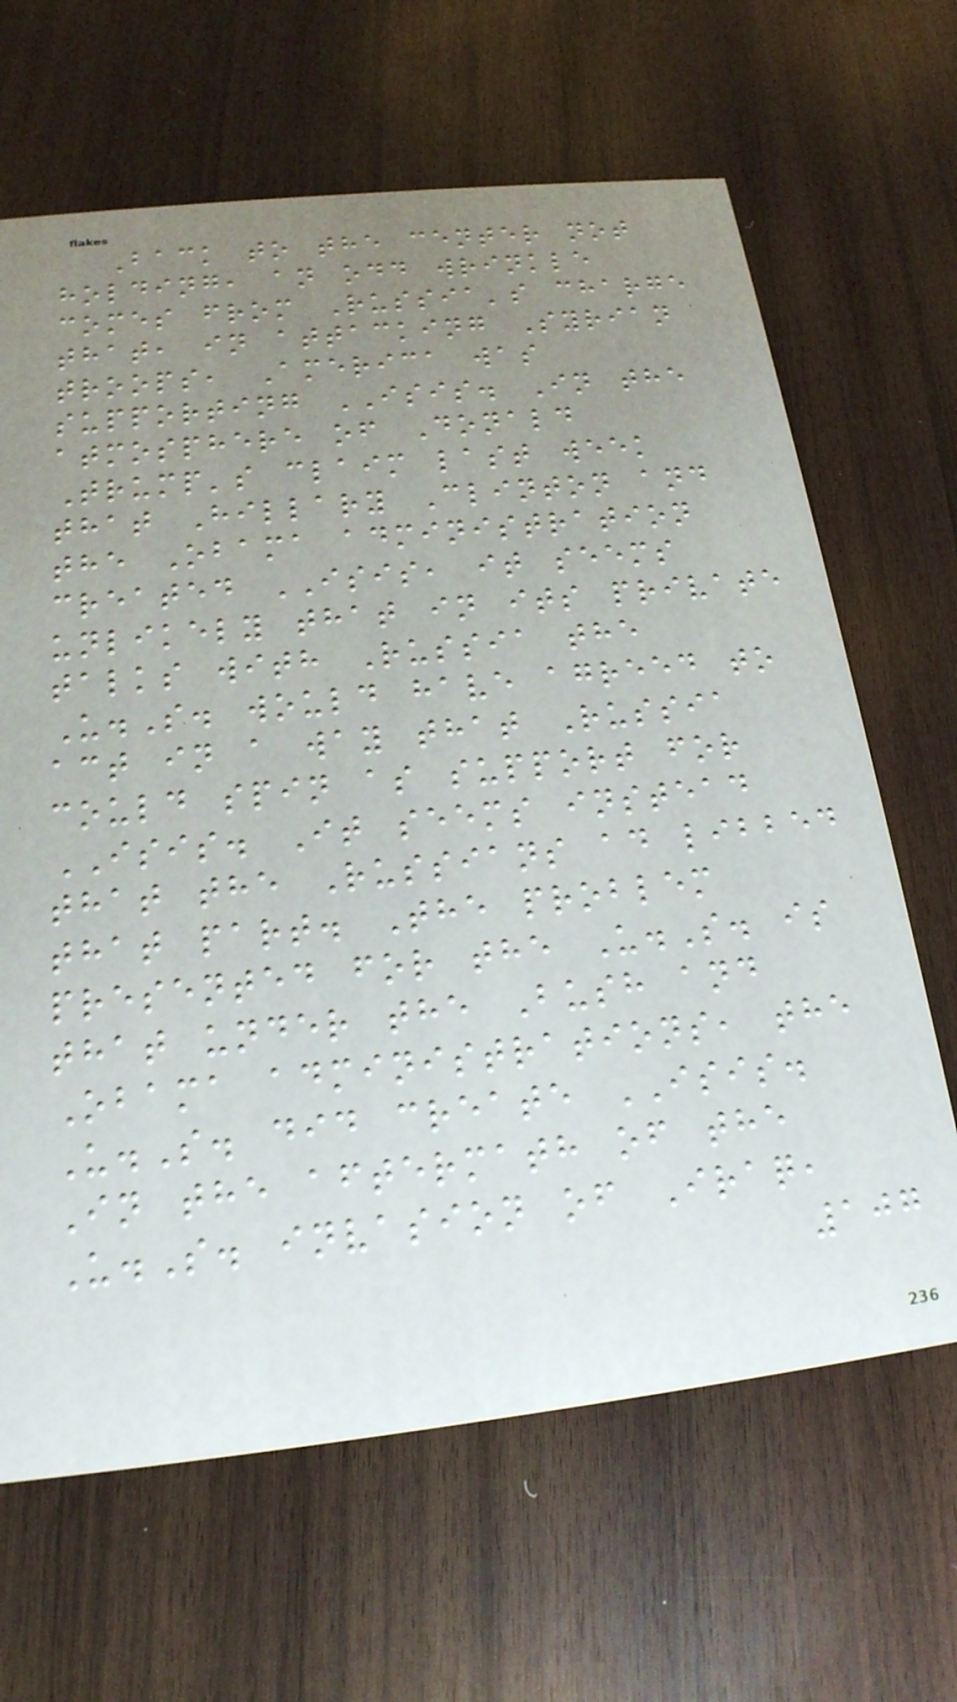Back to the center not
holding, an odd wrinkle
comes from Russia's charge
that, in attacking Syrian
troops, America was
supporting ISIS. In the
atmosphere of Donald
Trump's claim last week
that Hillary Clinton and
the Obama administration
created ISIS, it seems
unlikely that in its private
talks with Russia the
U.S. would have agreed to
act in a way that Russia
could spin as support for
ISIS. It seems instead
that the Russians ad libbed
that part. The problem
presented for the U.S. is
that under the Bush and
Obama administrations, the
U.S. did create ISIS.
In the aftermath of the
U.S. invasion of Iraq,
107
